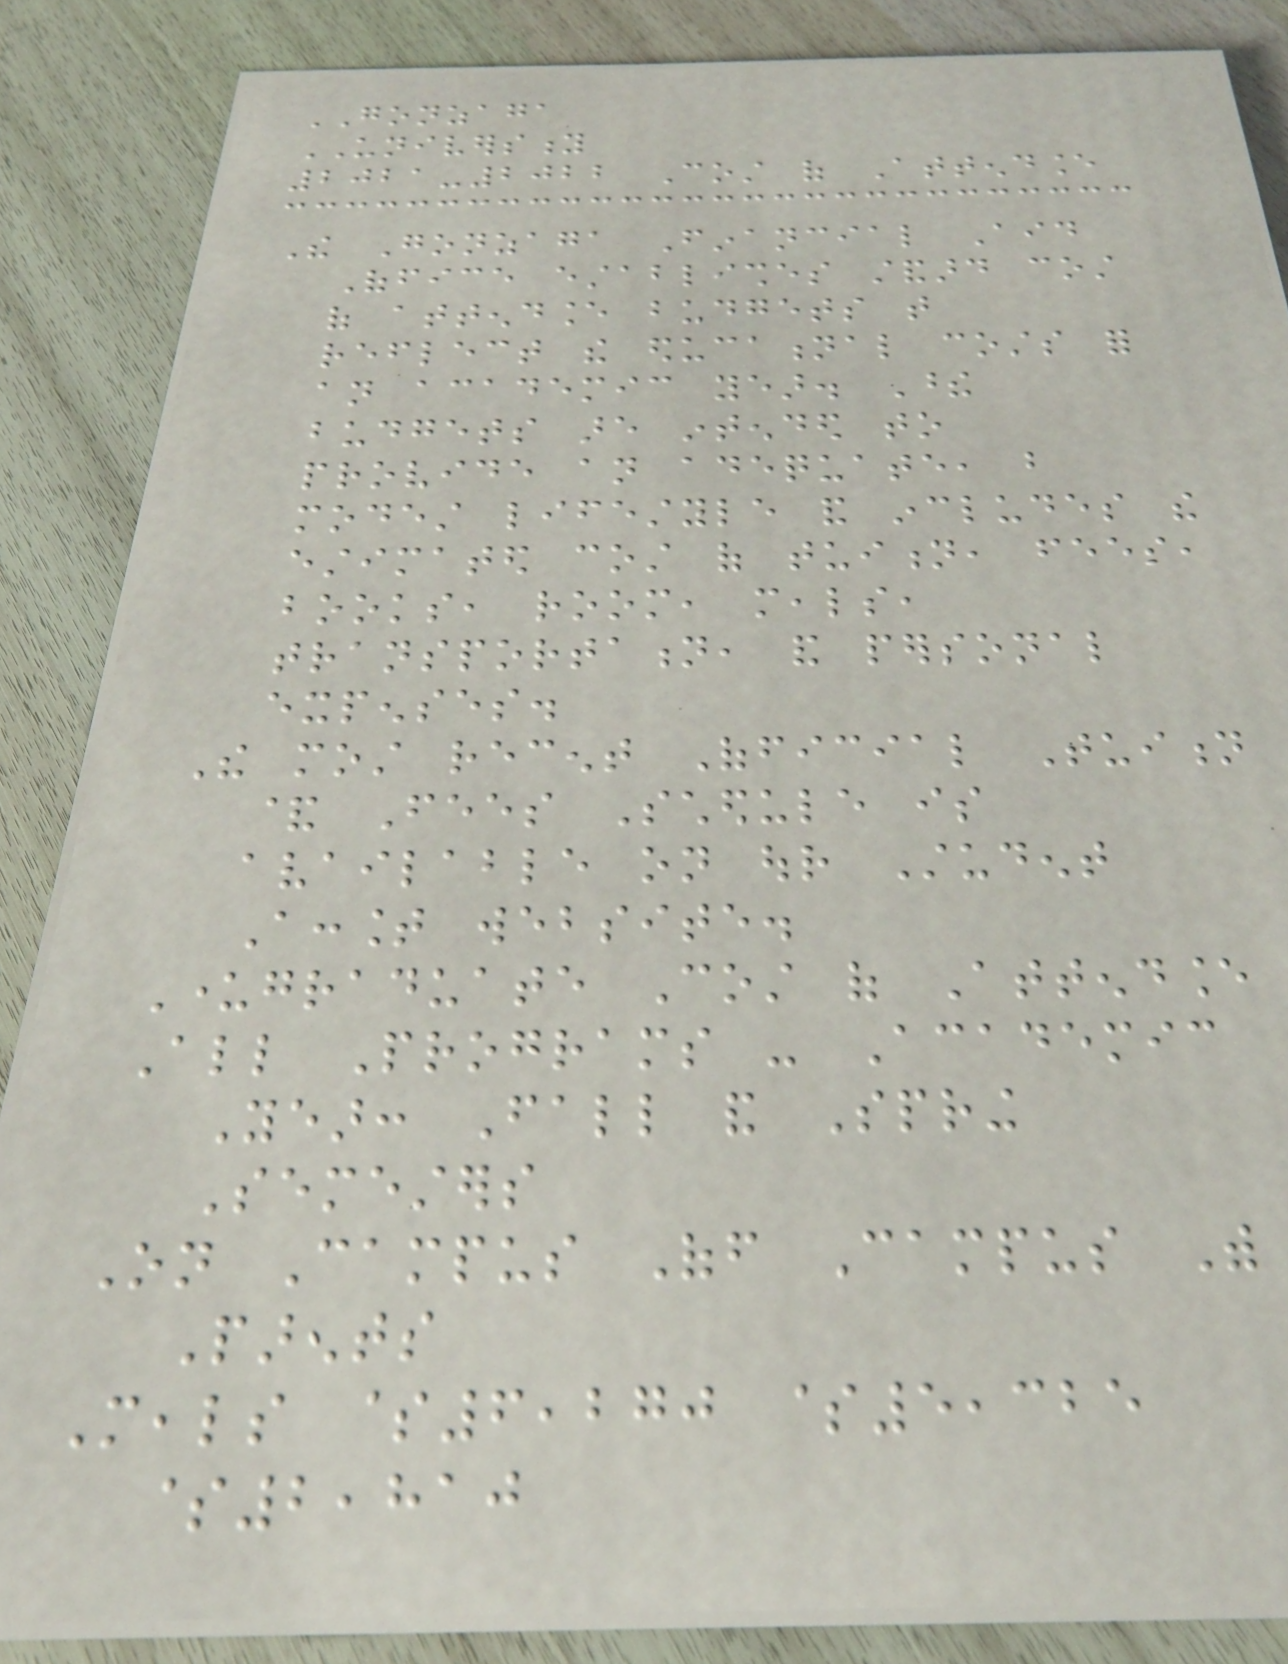GONZAGA
UNIVERSITY
2021-2022 Cost of Attendance
The Gonzaga Financial Aid
Office establishes standard cost
of attendance budgets that
reflect the educational costs for
an academic year. These
budgets are intended to
provide an adequate, but
modest lifestyle and includes the
estimated cost of tuition, fees,
books, room, meals,
transportation, and personal
expenses.
The most recent Official Tuition
& Fees Schedule is
available on our Student
Account website.
Undergraduate Cost of Attendance
All Programs - Academic
Year: Fall and Spring
Semesters
On Campus Off Campus With
Parents
Meals $6,270 $5,325
$2,810
